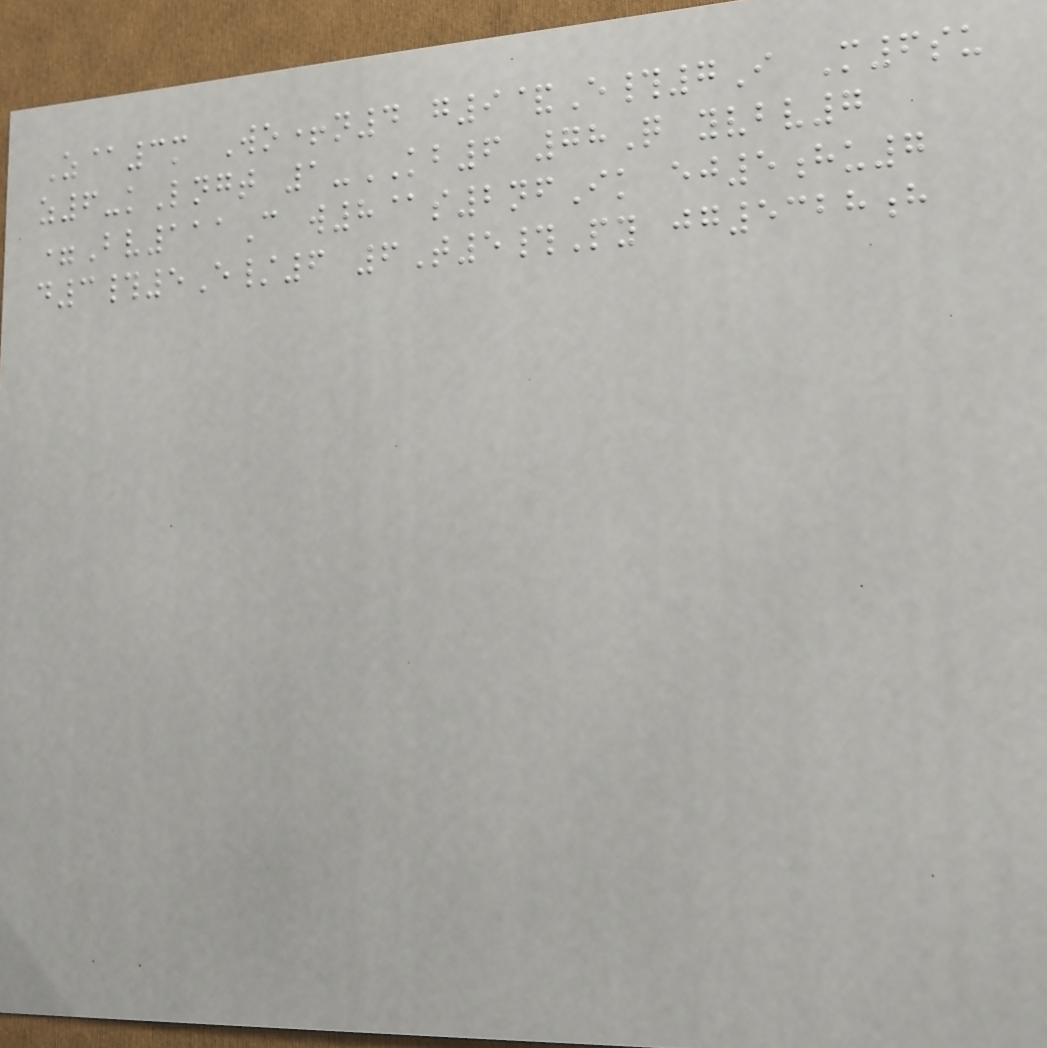Z@3m Wo+n4 g9&E#7I M6su
z6-kLngt 1-KB6 78Q yvbv7
=Bv111C w8@s2nfIk ej5hu7
d3#5E/6 6T5#Py jg5328h
